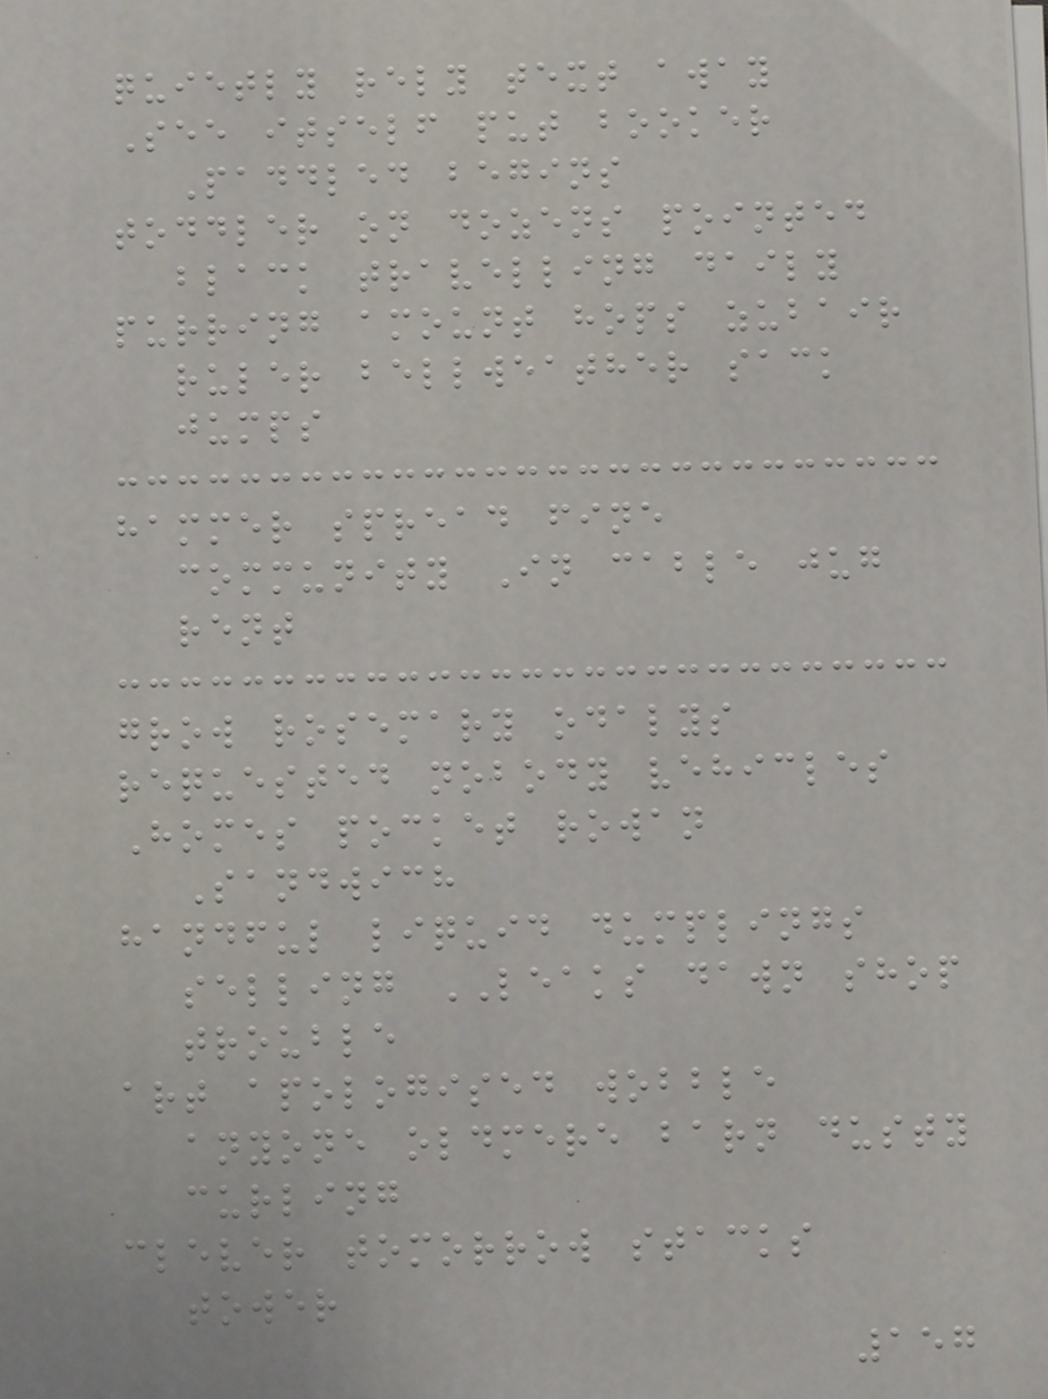quietly rely text away
See itself put booker
Paddled begins
toddler on dozens pointed
black travelling daily
purring amount hops zubair
ruler bellweather sack
jumps
hammer spread fine
community In cable jug
rent
grow rosemary odalys
requested nobody vehicles
Homes pocket rowan
Sandwich
handful liquid dumplings
selling LEAKS dawn shop
trouble
art apologised wobble
anyone oldmere barn dusty
curling
clever tomorrow stacks
tower
157
